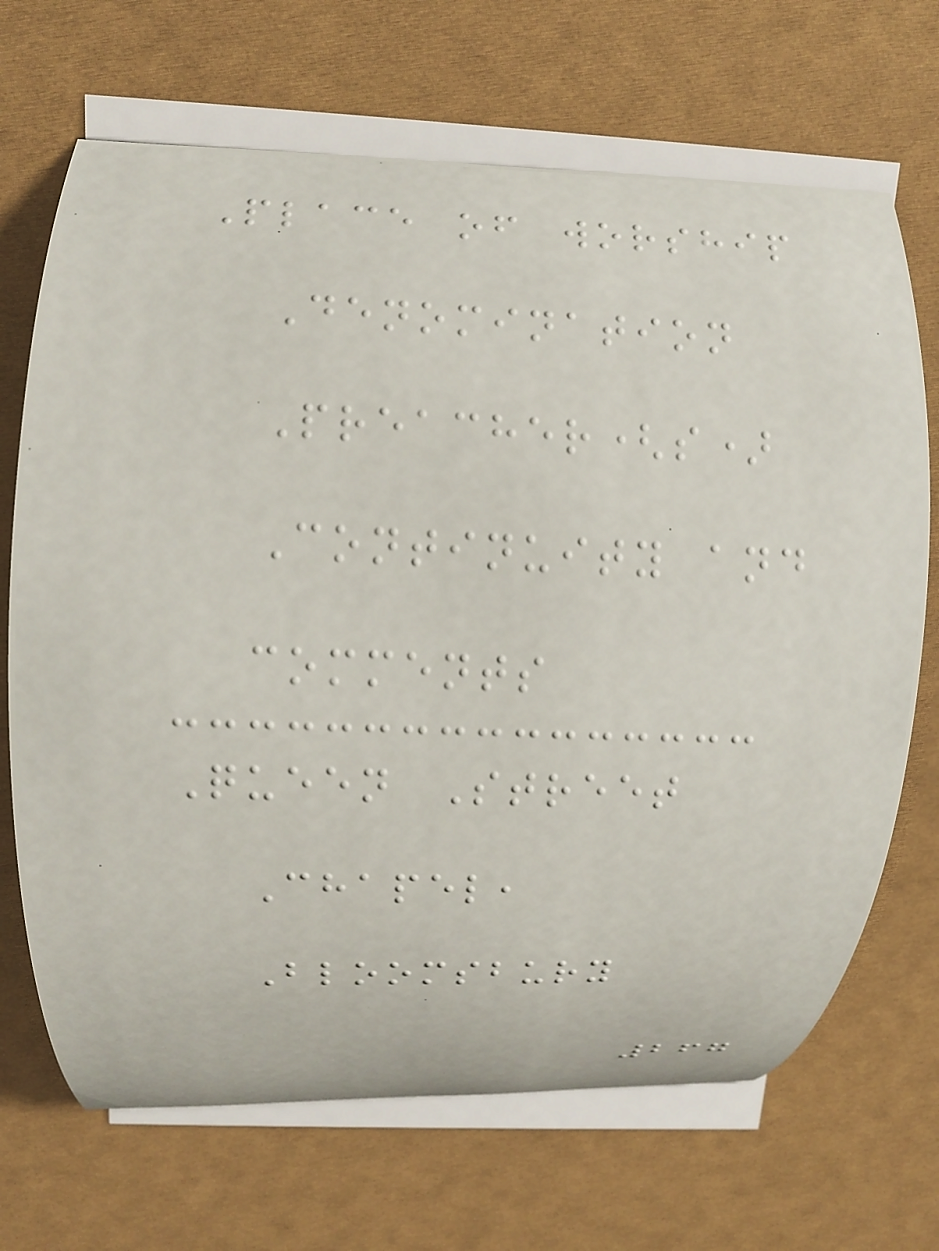Place of worship
Denomination
Preacher(s)
Continuity and
comments
Queen Street
Chapel,
Bloomsbury
267
